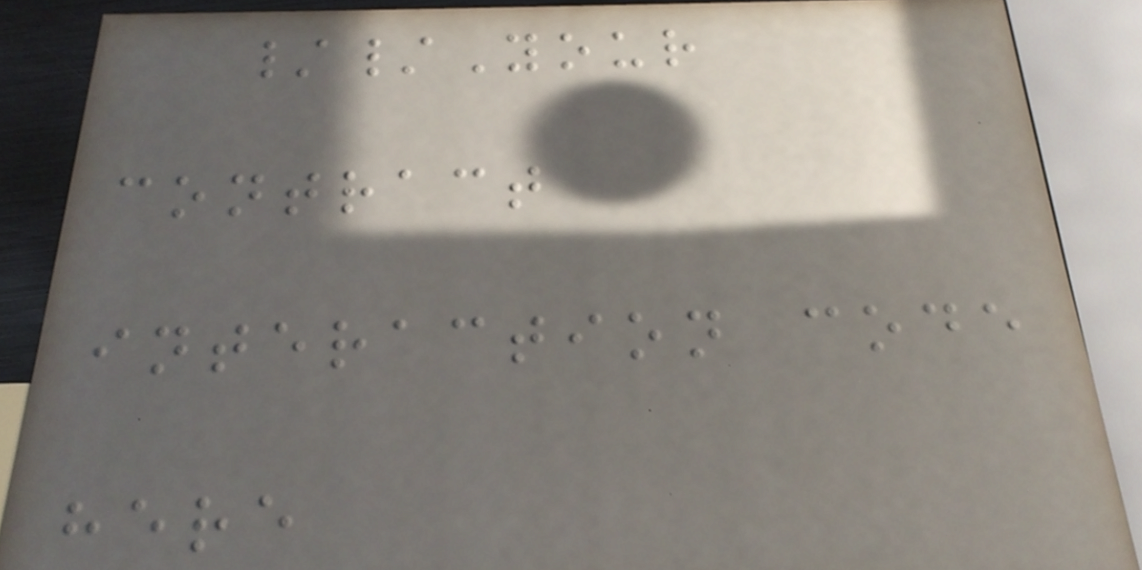//Your
contract
interaction code
here
